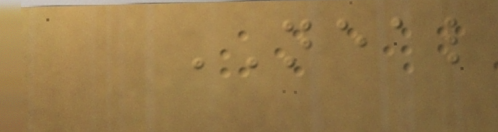NEAL
